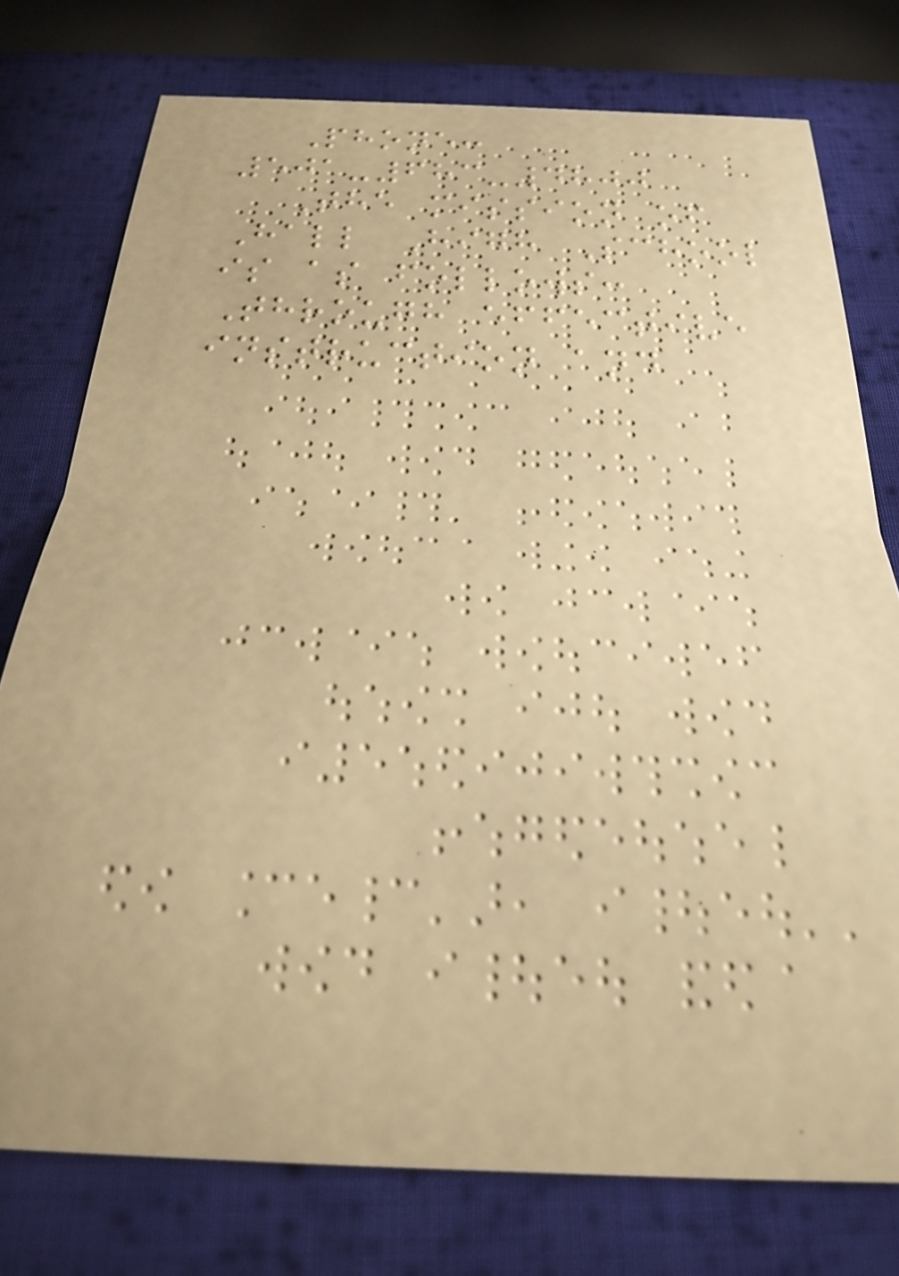Phone:
501-683-4800
The mission of
Hall High School
is as follows:
Through effective
instruction and
